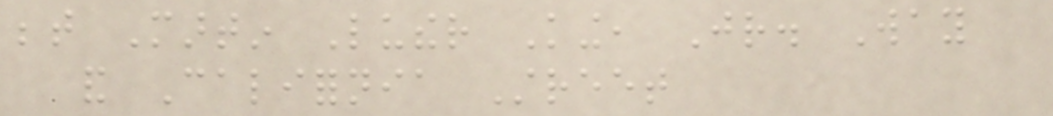between Martin Luther King, Jr. Way
and California Street
